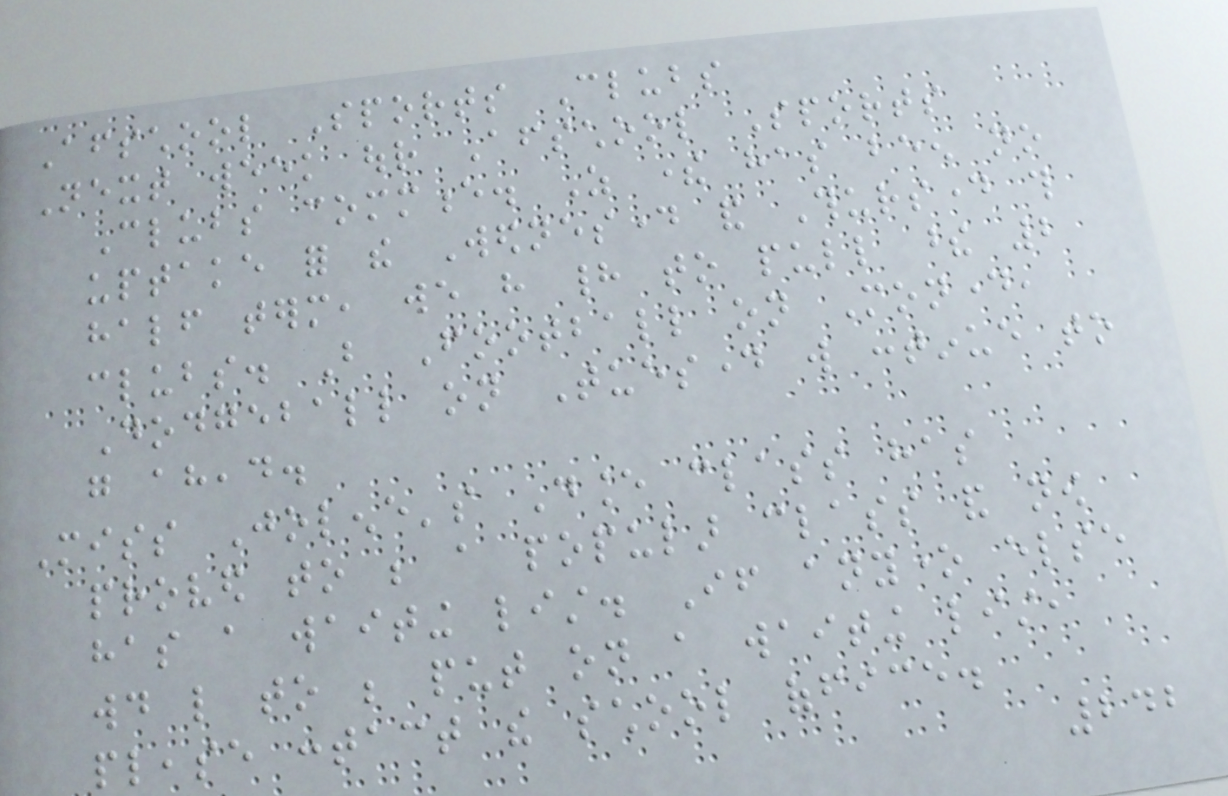Afterschool Sports Clubs
Next week our Afterschool Sports
Clubs commence. As there has been no
uptake for the Wednesday and Thursday this
half term, we have had to pull these 2
clubs. But Football on Monday,
Dodgeball on Tuesday will continue to
go ahead.
Miss Jolene's Dance class has
proved to be a popular class and now
has a waiting list. If anyone else
would like to be put on a waiting list,
please contact the school office.
242
